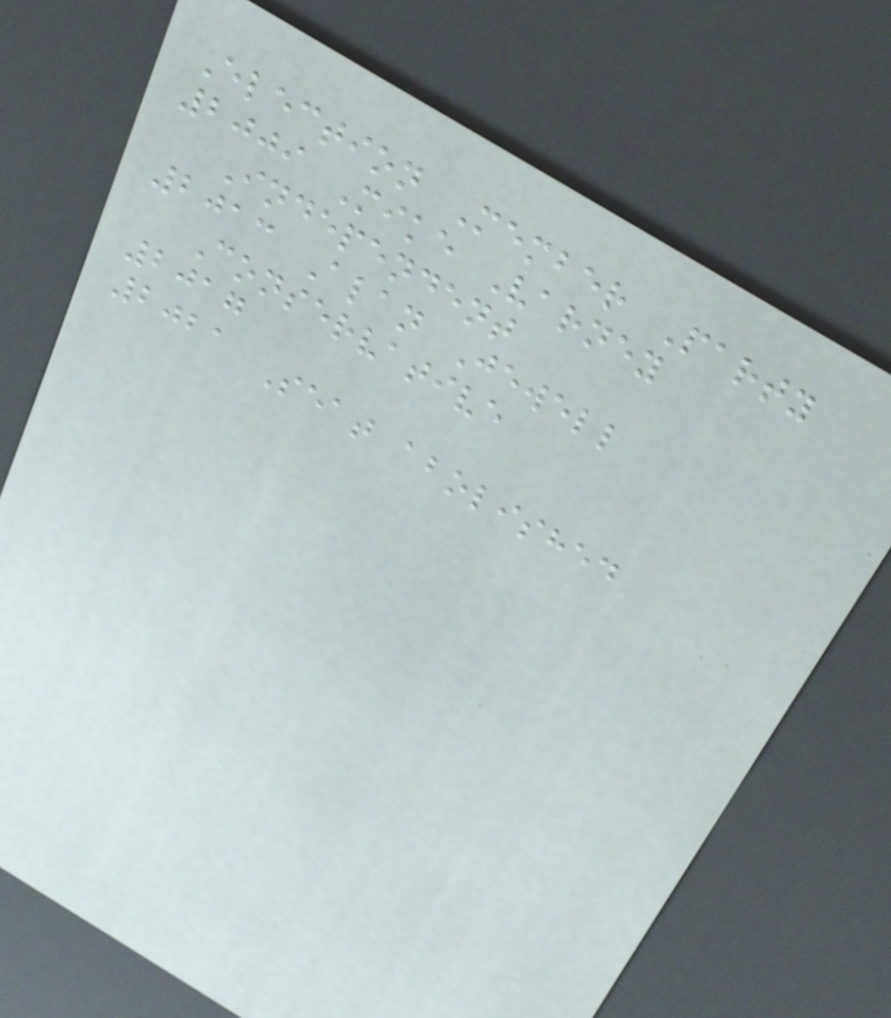Election Member Party
2009 Mike Varney
Independent
2013 Alan Jewell
Conservative
2017
2021 Seat abolished
